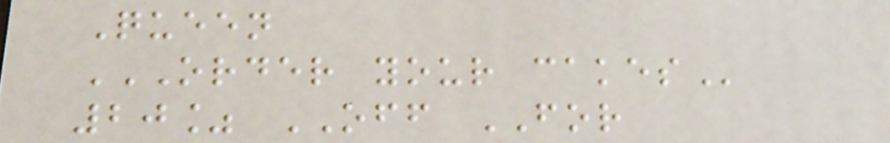Queen
ORDER YOUR CAKES
20% OFF FOR
